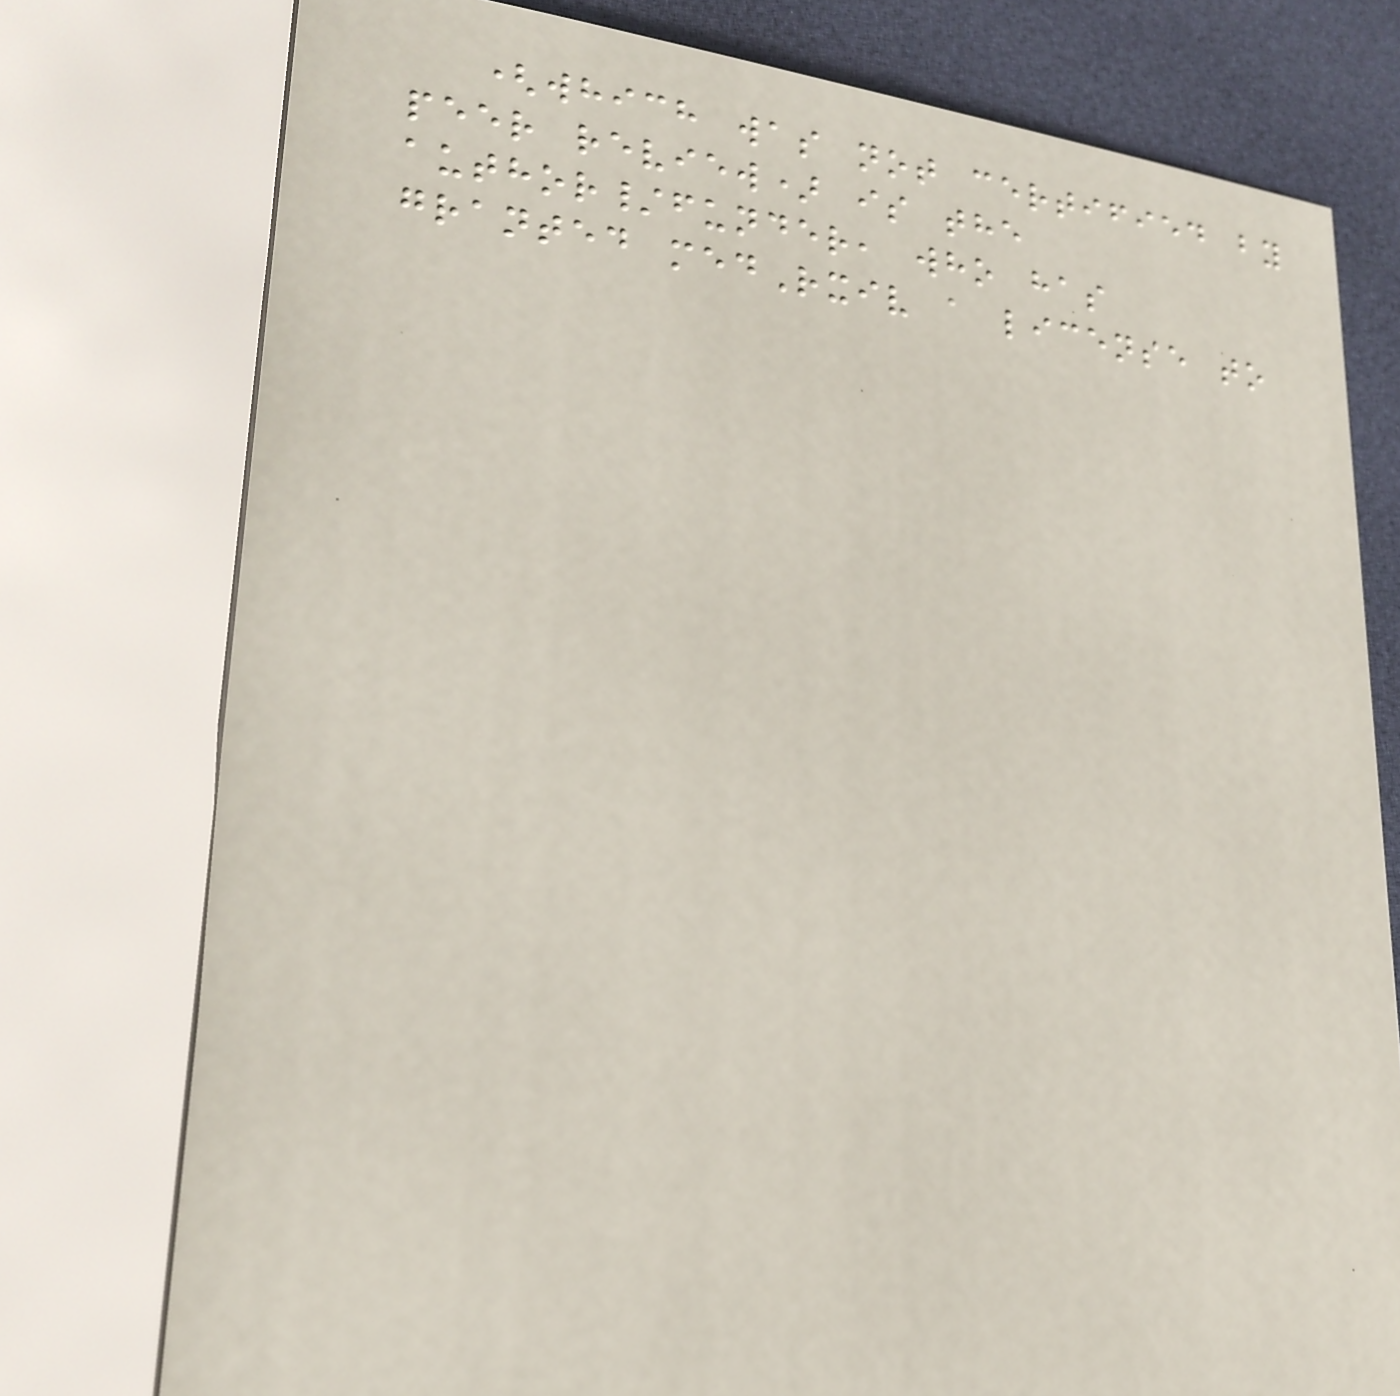(which was not certified by
peer review) is the
author/funder, who has
granted medRxiv a license to
